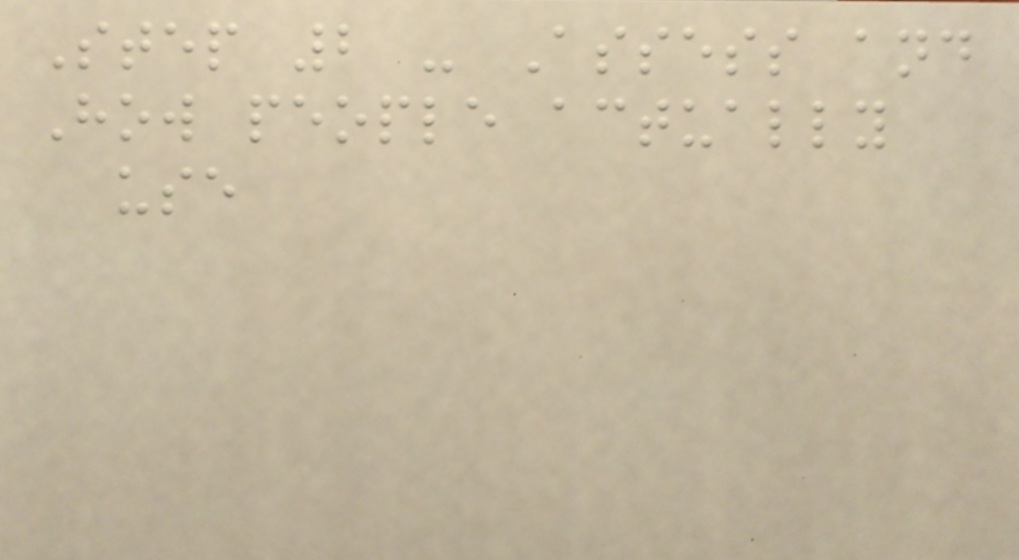Step 2 - Assess and
How people actually
use
